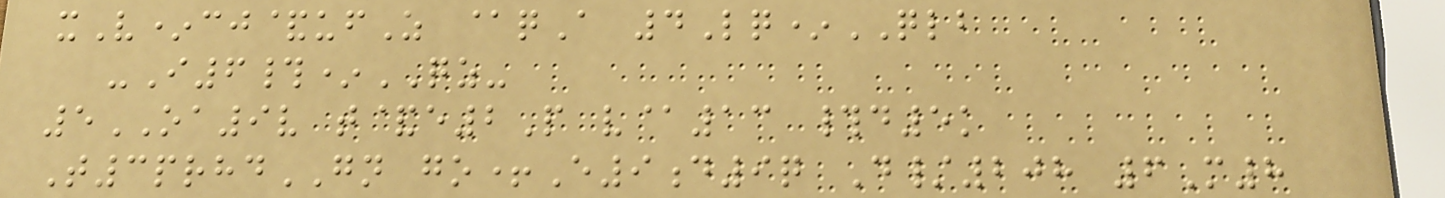xV*cj&ufZ @qA 4Lq*QLB
-I6#*QZ-
5OA9v t&e2P v@13 #d5k
T3prhdGN go+E9d9q D/208 6M8
